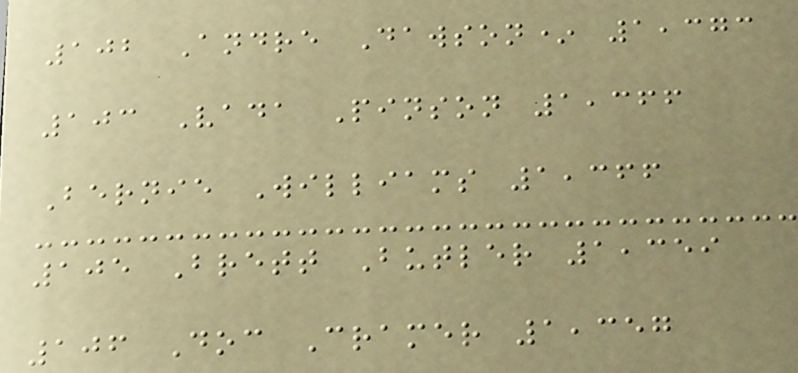102 Andre Dawson* 1,373
103 Vada Pinson 1,366
Bernie Williams 1,366
105 Brett Butler 1,359
106 Doc Cramer 1,357
